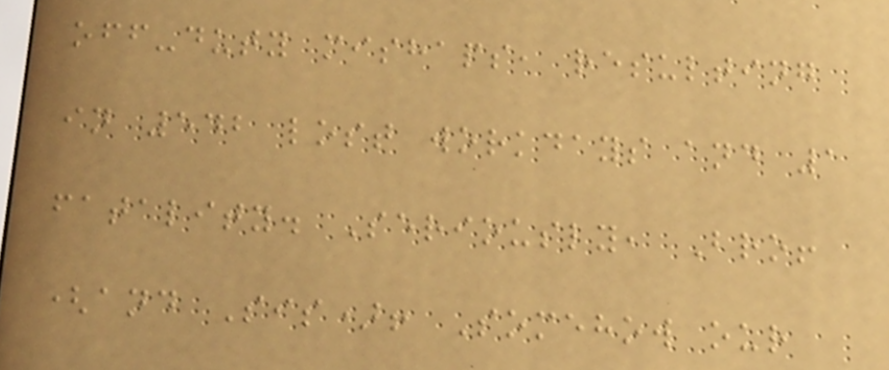off-duty mishaps, resulting
in 542 lost workdays and 1
fatality. Seriously, Bro!
(and Sis)! Somehow our
